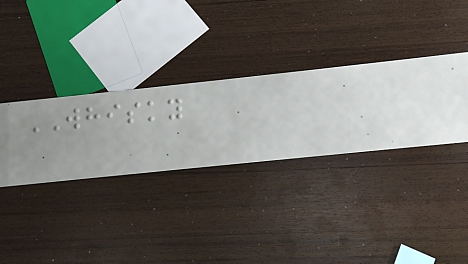WHISKY
